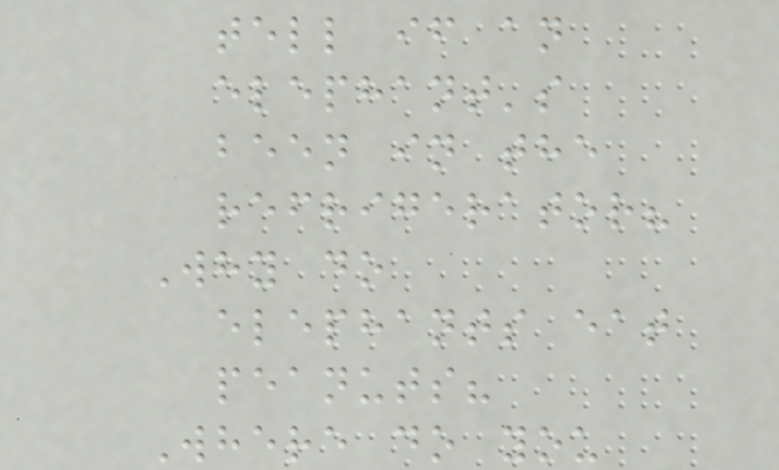tell if an
elephant's
been in the
refrigerator?
Why do
elephants eat
peanuts?
Where do you
